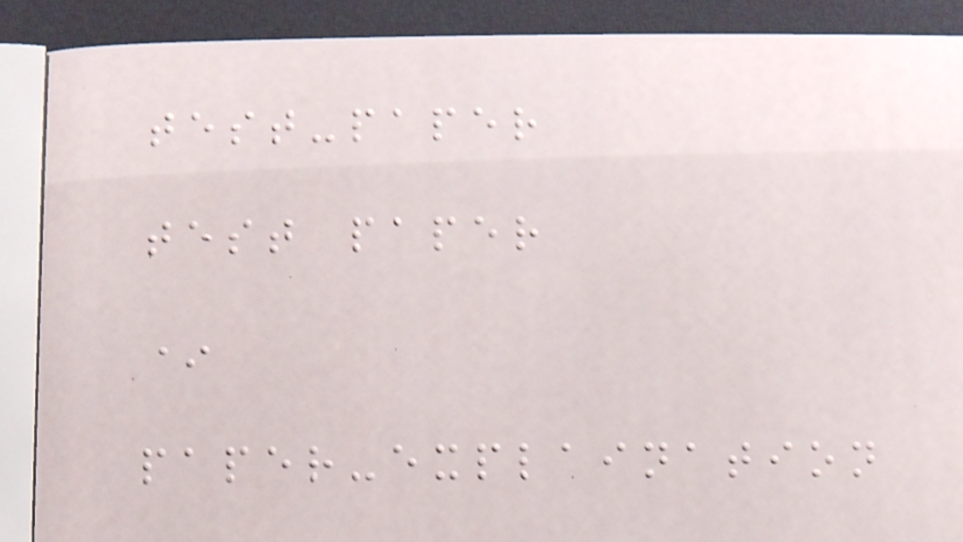test-paper
test paper
*
paper-explaination
